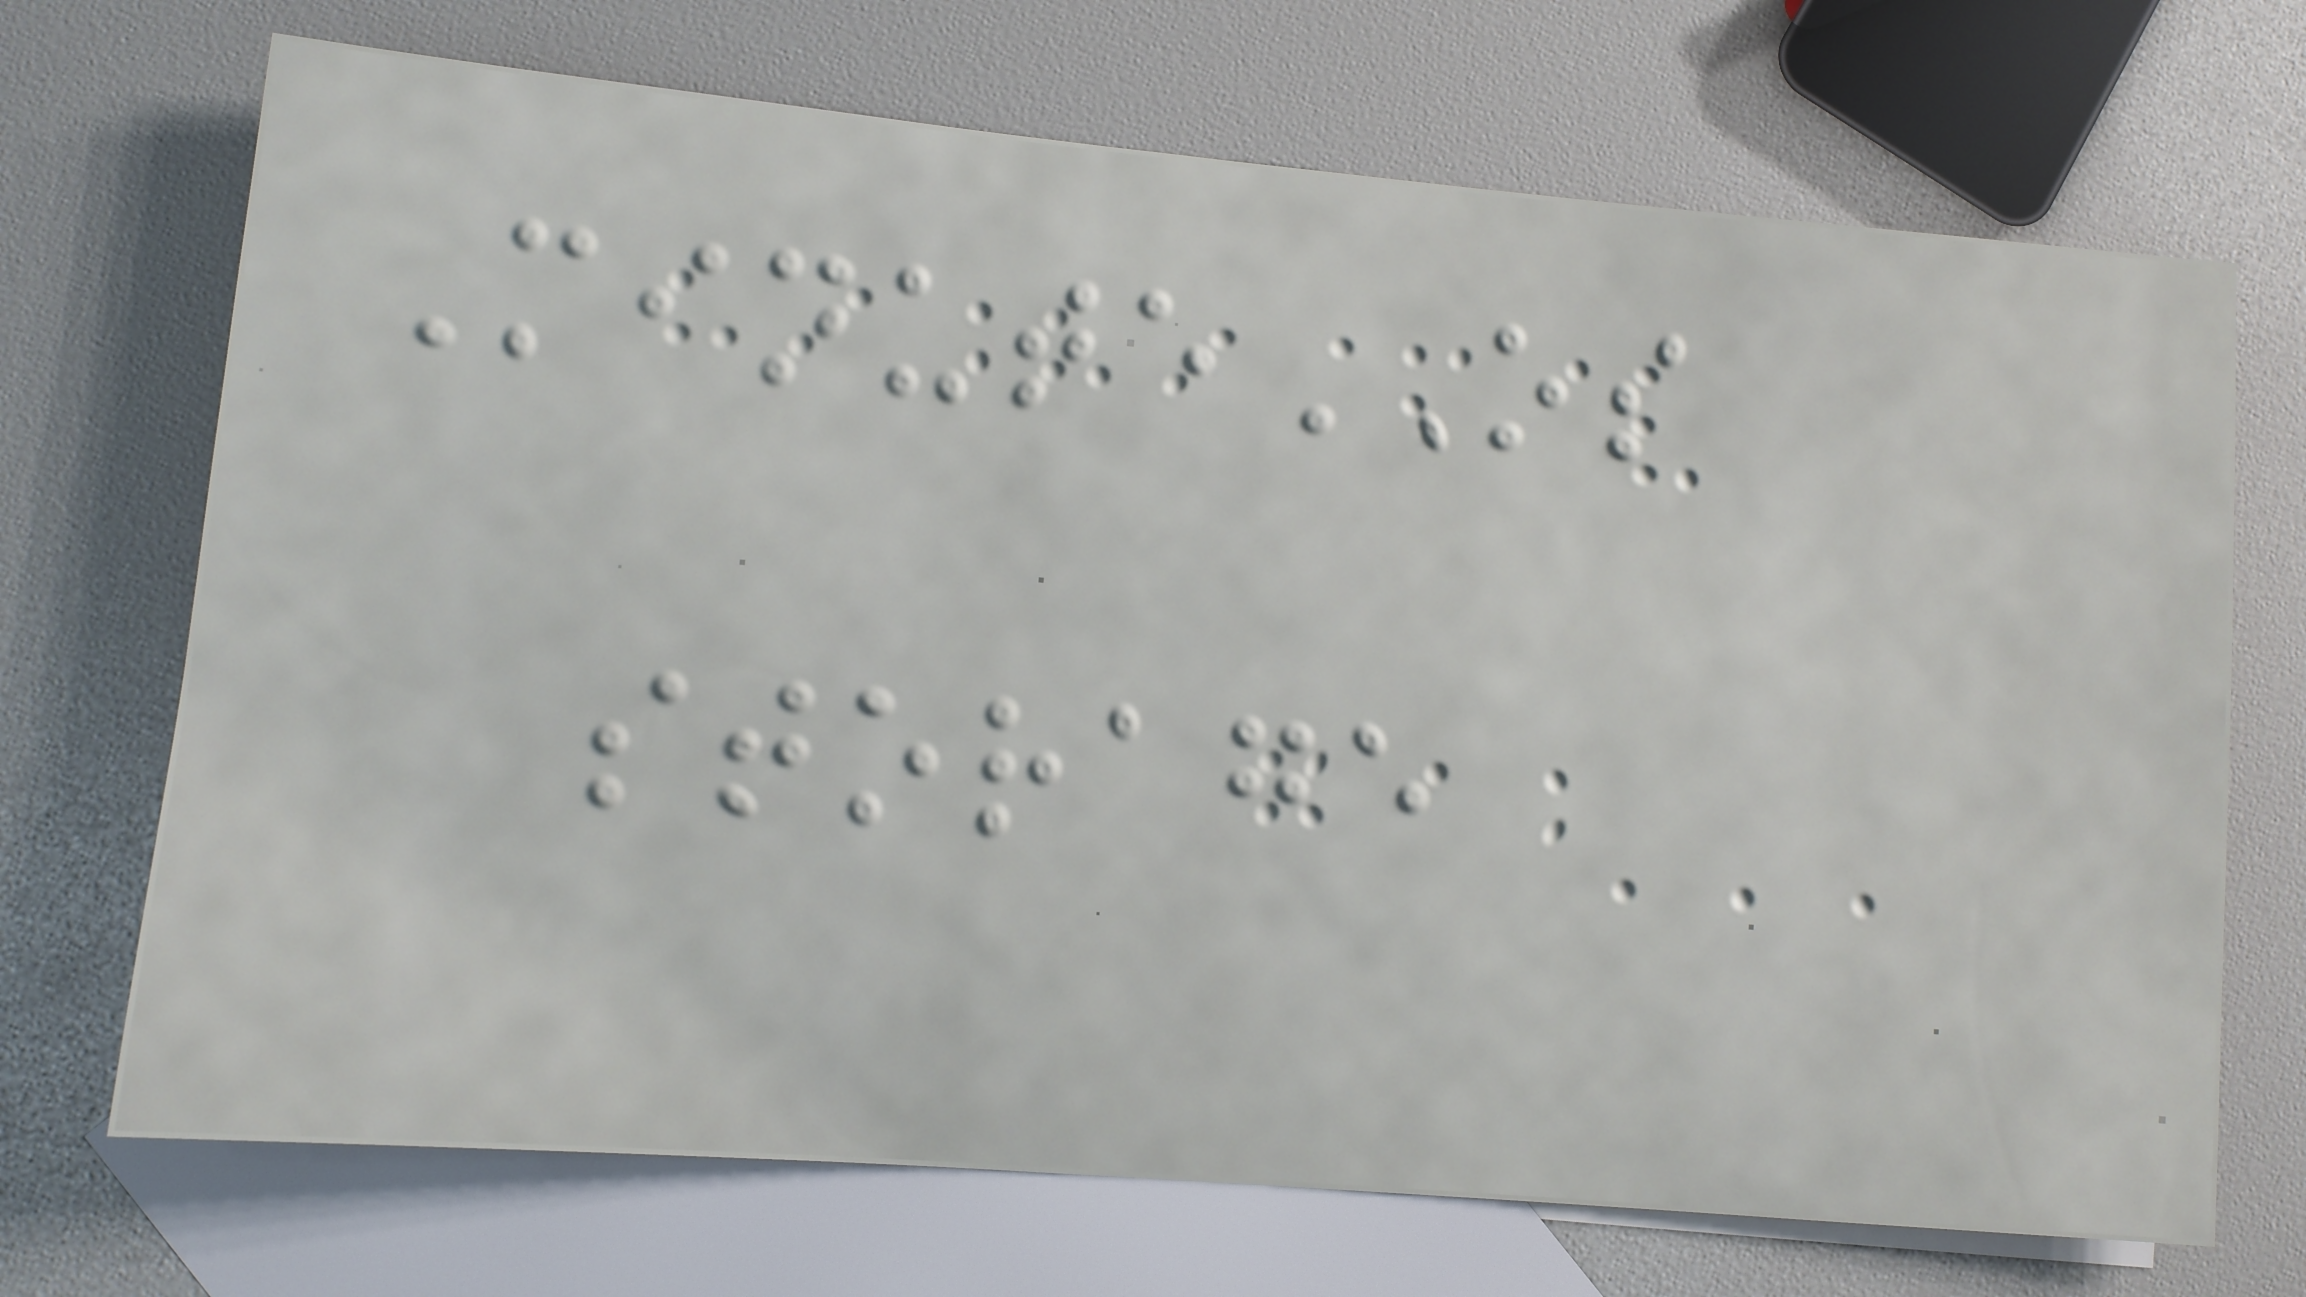MinuteOS
storage
